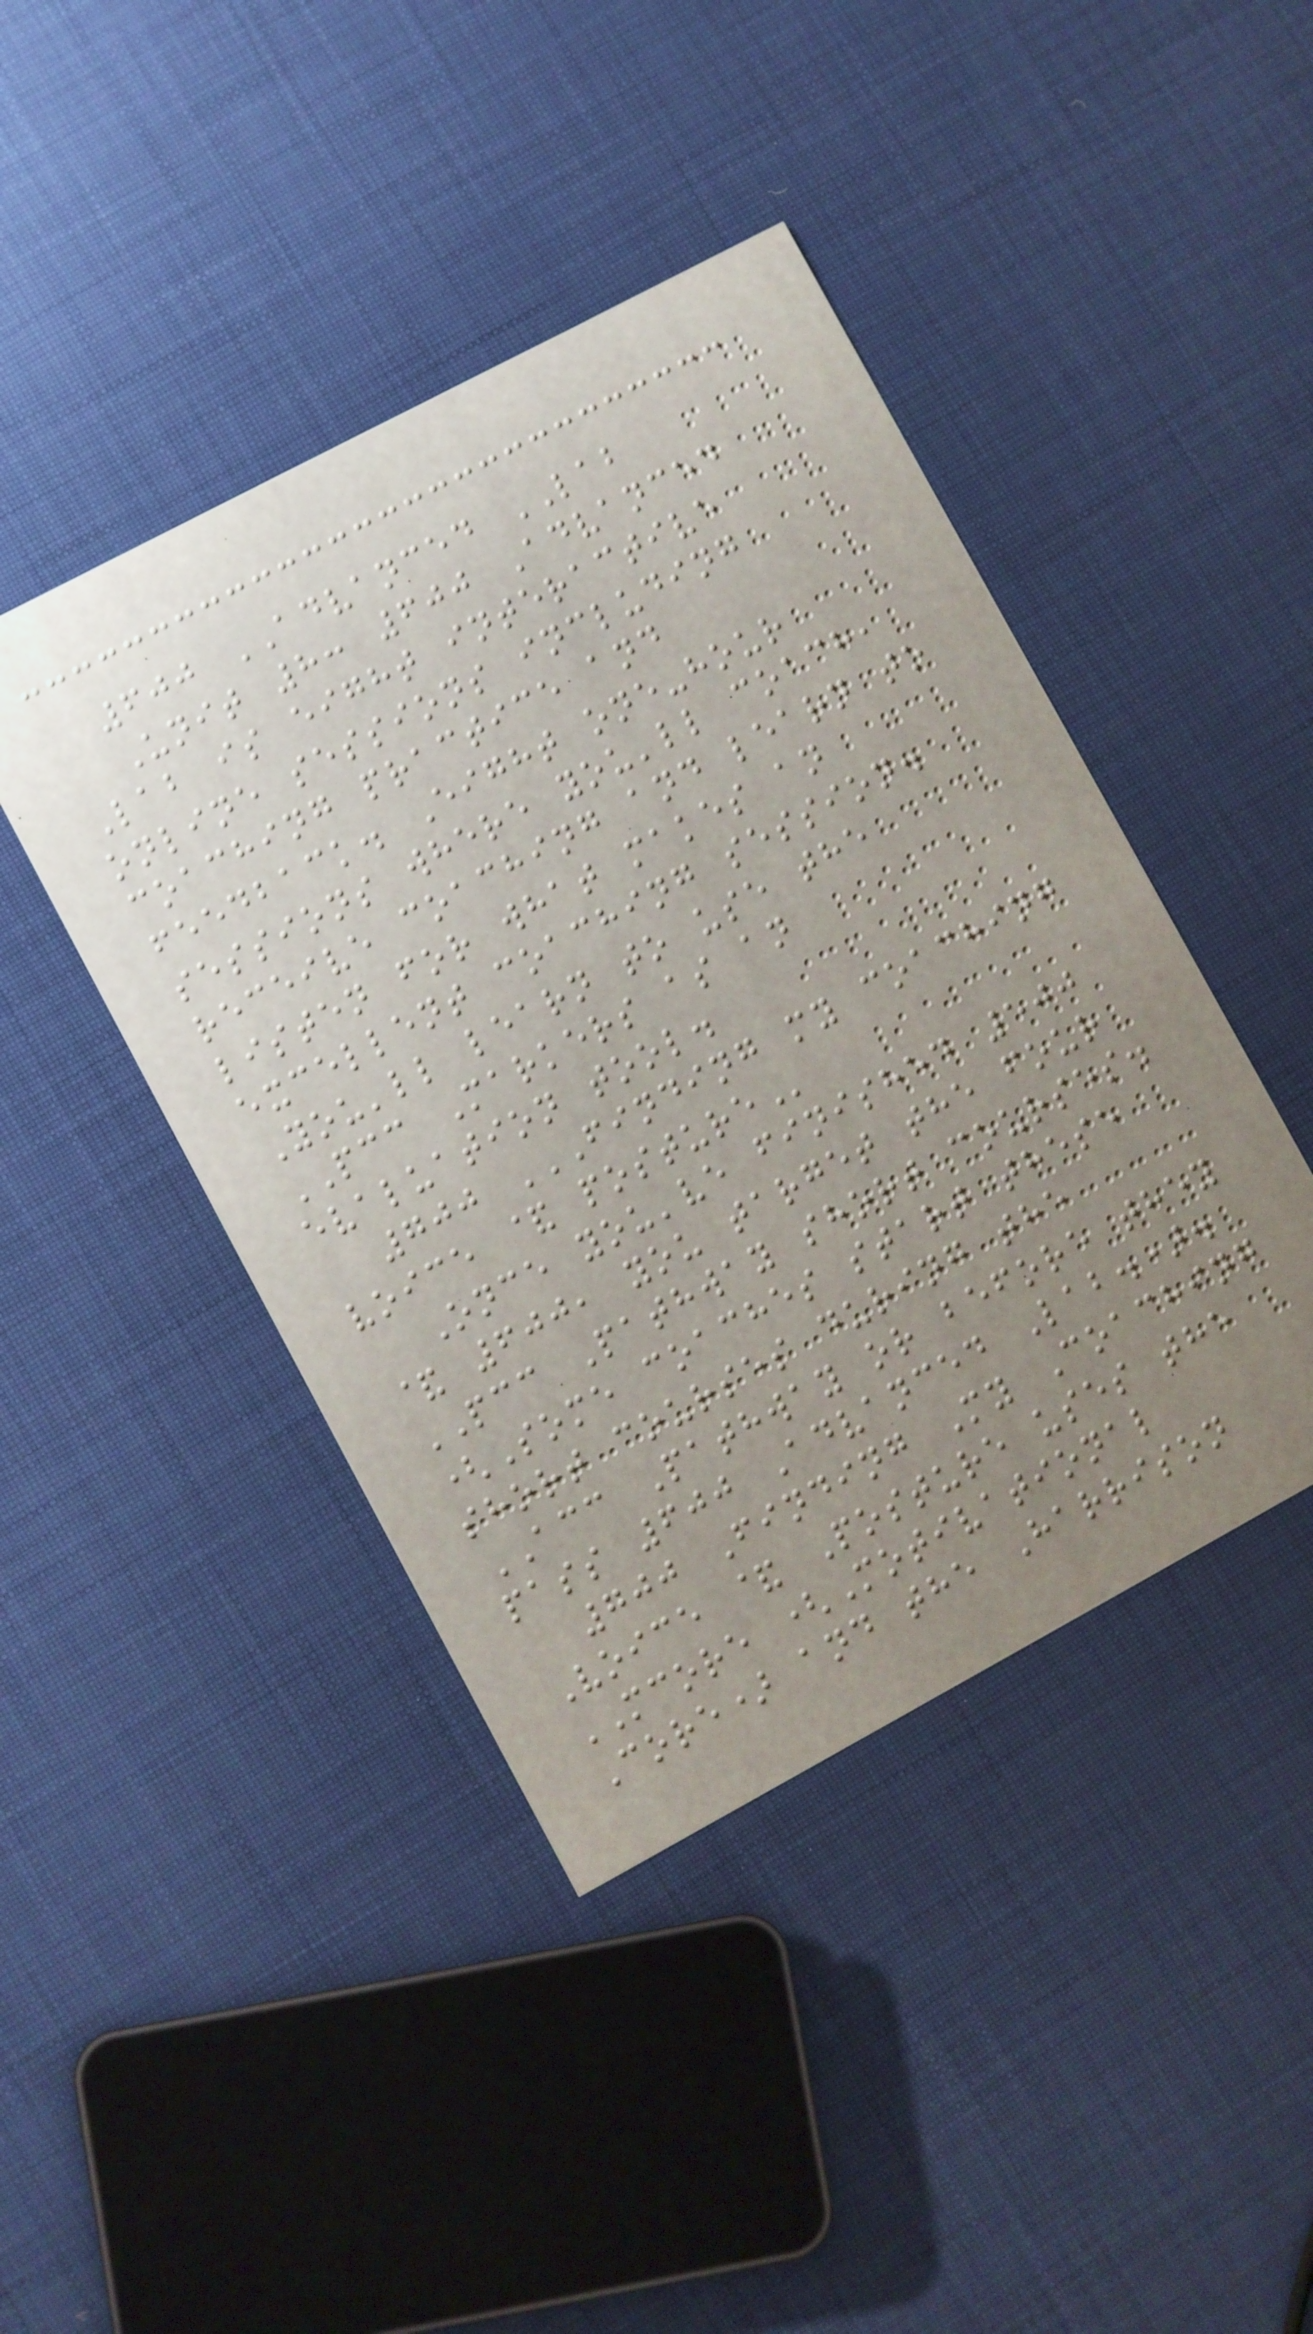600 ADVANCED LAB
Unit 8: 600 Advanced
Lab is eight interactive
online sessions including
coaching practice and
feedback. Eight one-hour
sessions where you'll coach,
receive coaching and learn to
listen for what makes an
excellent coaching session.
You'll learn to use the
PCC Markers as an
evaluation tool.
700 FINDING MY COACHING
VOICE & POSTURE
Once you've finished 500
& 600, you target the four
PCC Pathway short courses.
(Some coaches start these
short courses during the
ACC Pathway or before they
pass 600 Advanced Lab.).
700 Finding My Coaching
Voice & Posture uses the
MCORE (Motivational
Core) and the Harrison
